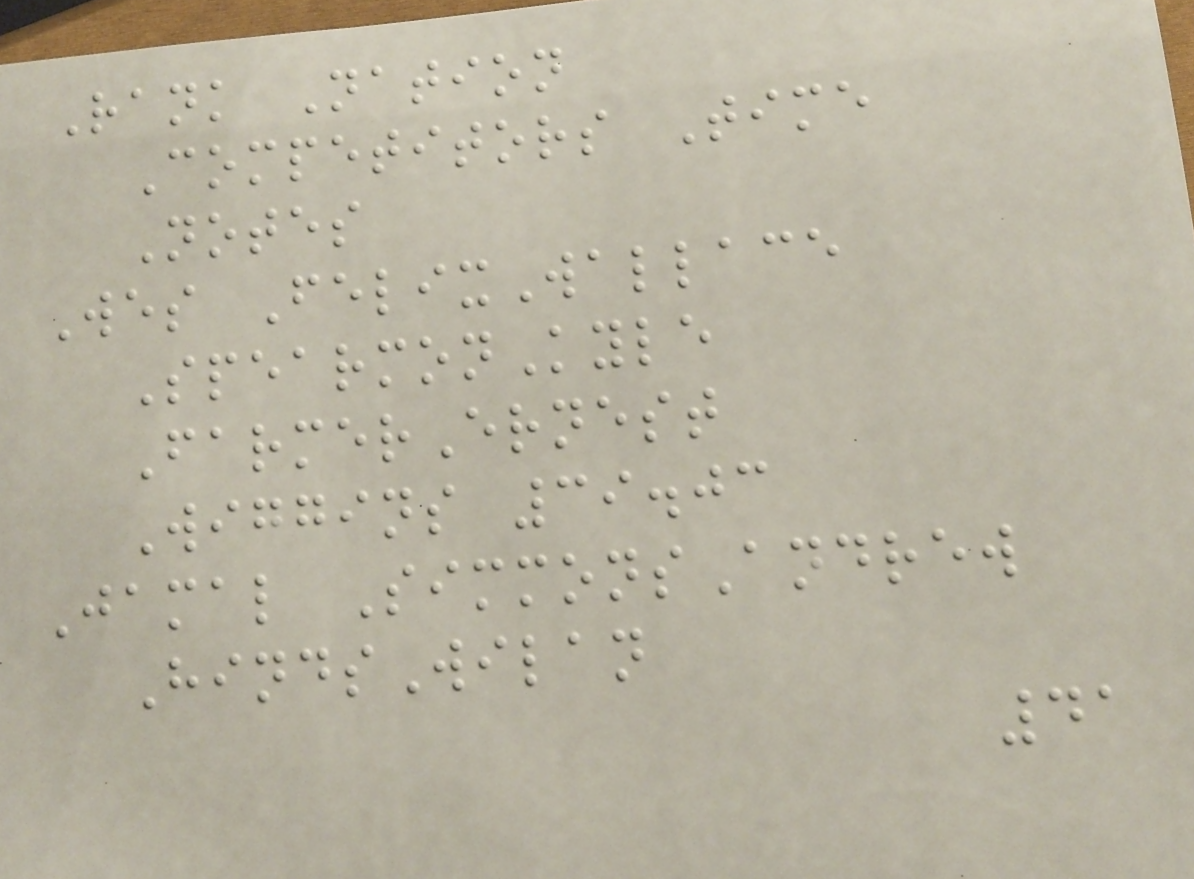Rank Nation
Competitors Time
Notes
Wes FelixWallace
SpearmonKyle
FarmerErnest
Wiggins 39.03
Jamal SimmonsAndrew
HindsWilan
41
